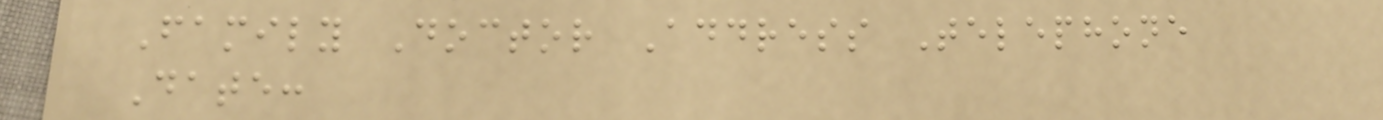Family Doctor Address Telephone
Date:
